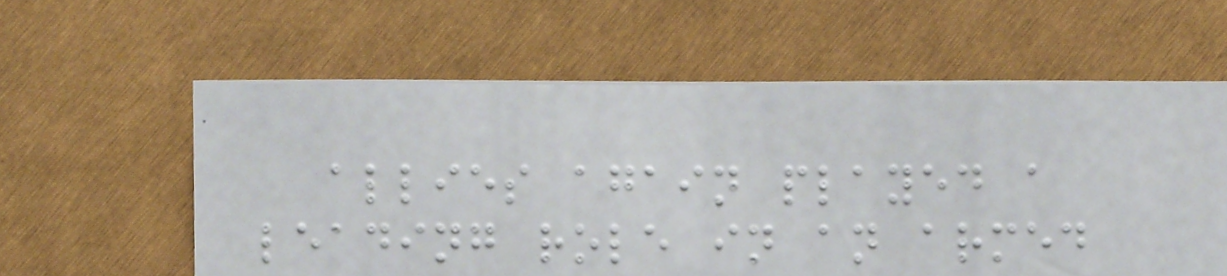allies again played a
leading role in an armed
